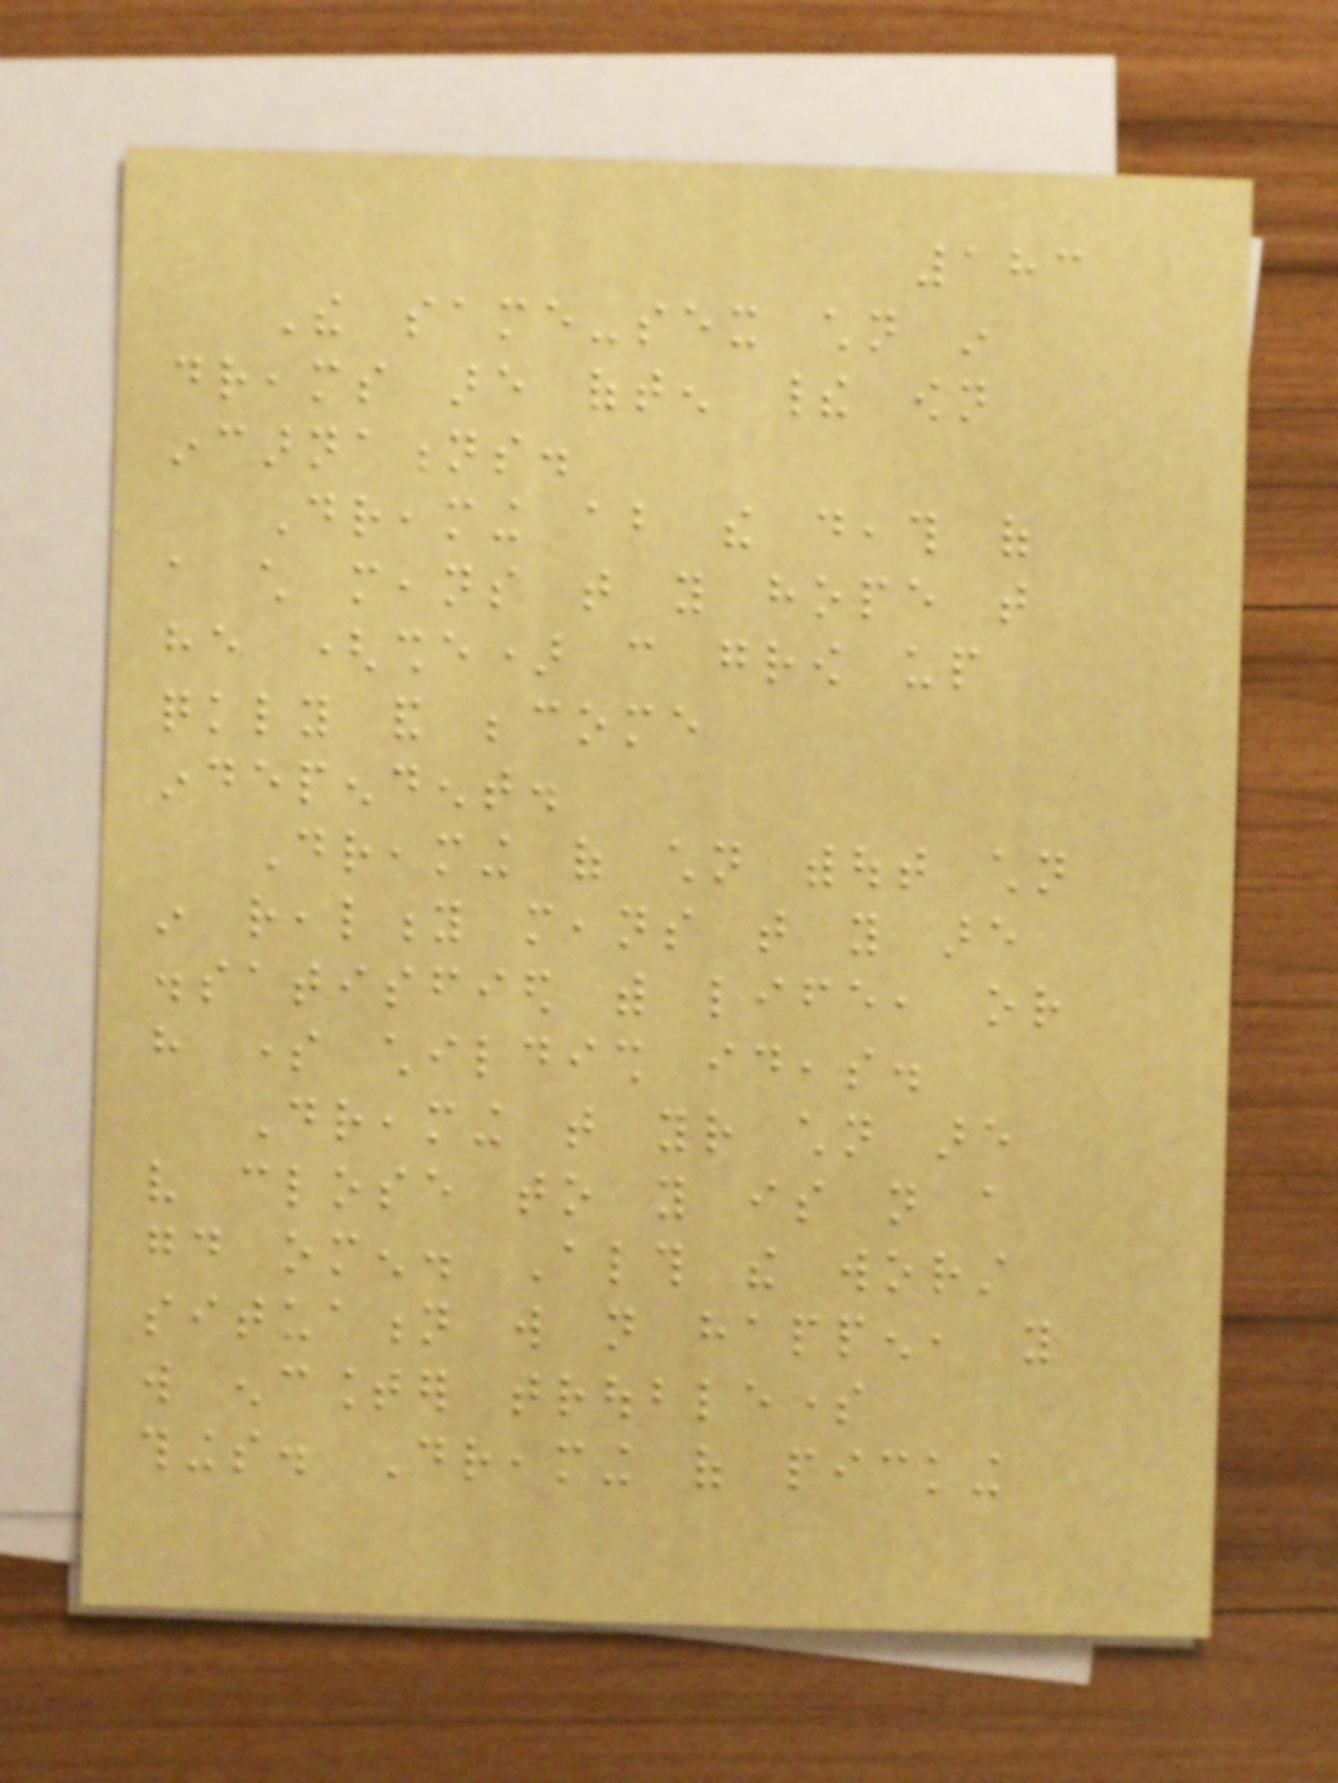183
The same-sex children in
dreams are often their own
incarnations.
Dreaming about the death of
a child means that you hope that
he (she) can grow up
quickly and become
independent.
Dreaming of children without children
in reality means that you are
dissatisfied with life, or
have some childish ideas.
Dreaming that your children are
very close to you is not a
good omen. Although the worst
situation will not happen, you
will encounter troublesome
things. Dreaming of picking
